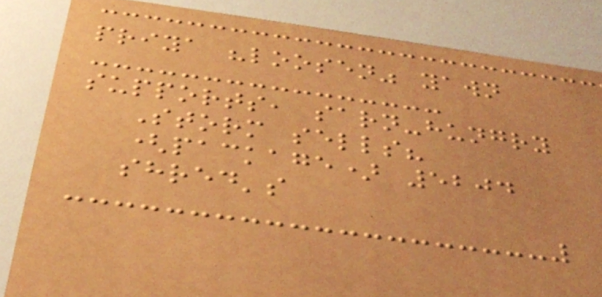priya "loosen" yawn
supports, sarn-hungry
Storm sells?
(package) 5204
shred's
